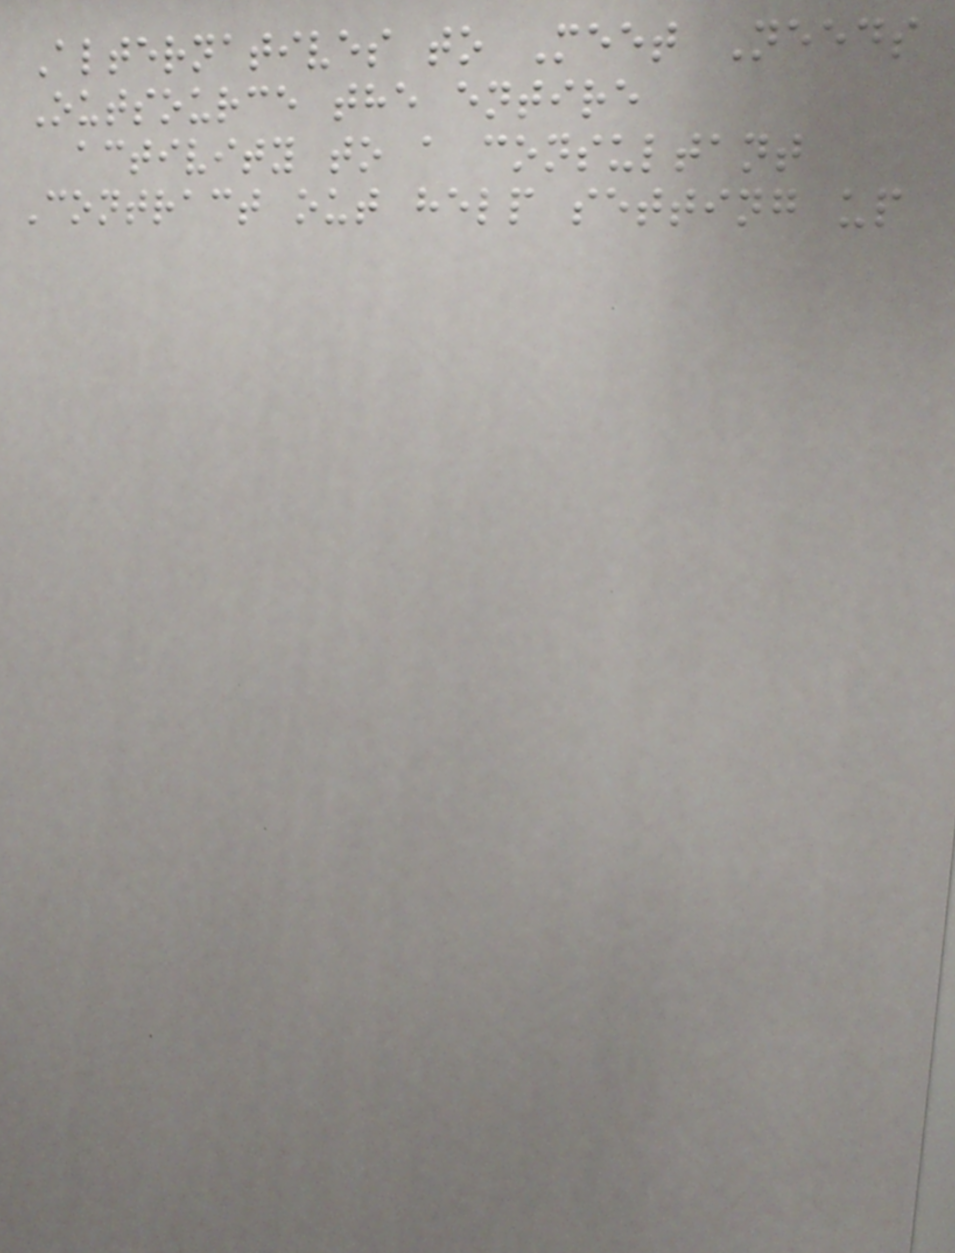Alternatives to Meet Needs
Outsource the entire
activity to a consultant
Contract out help setting up
